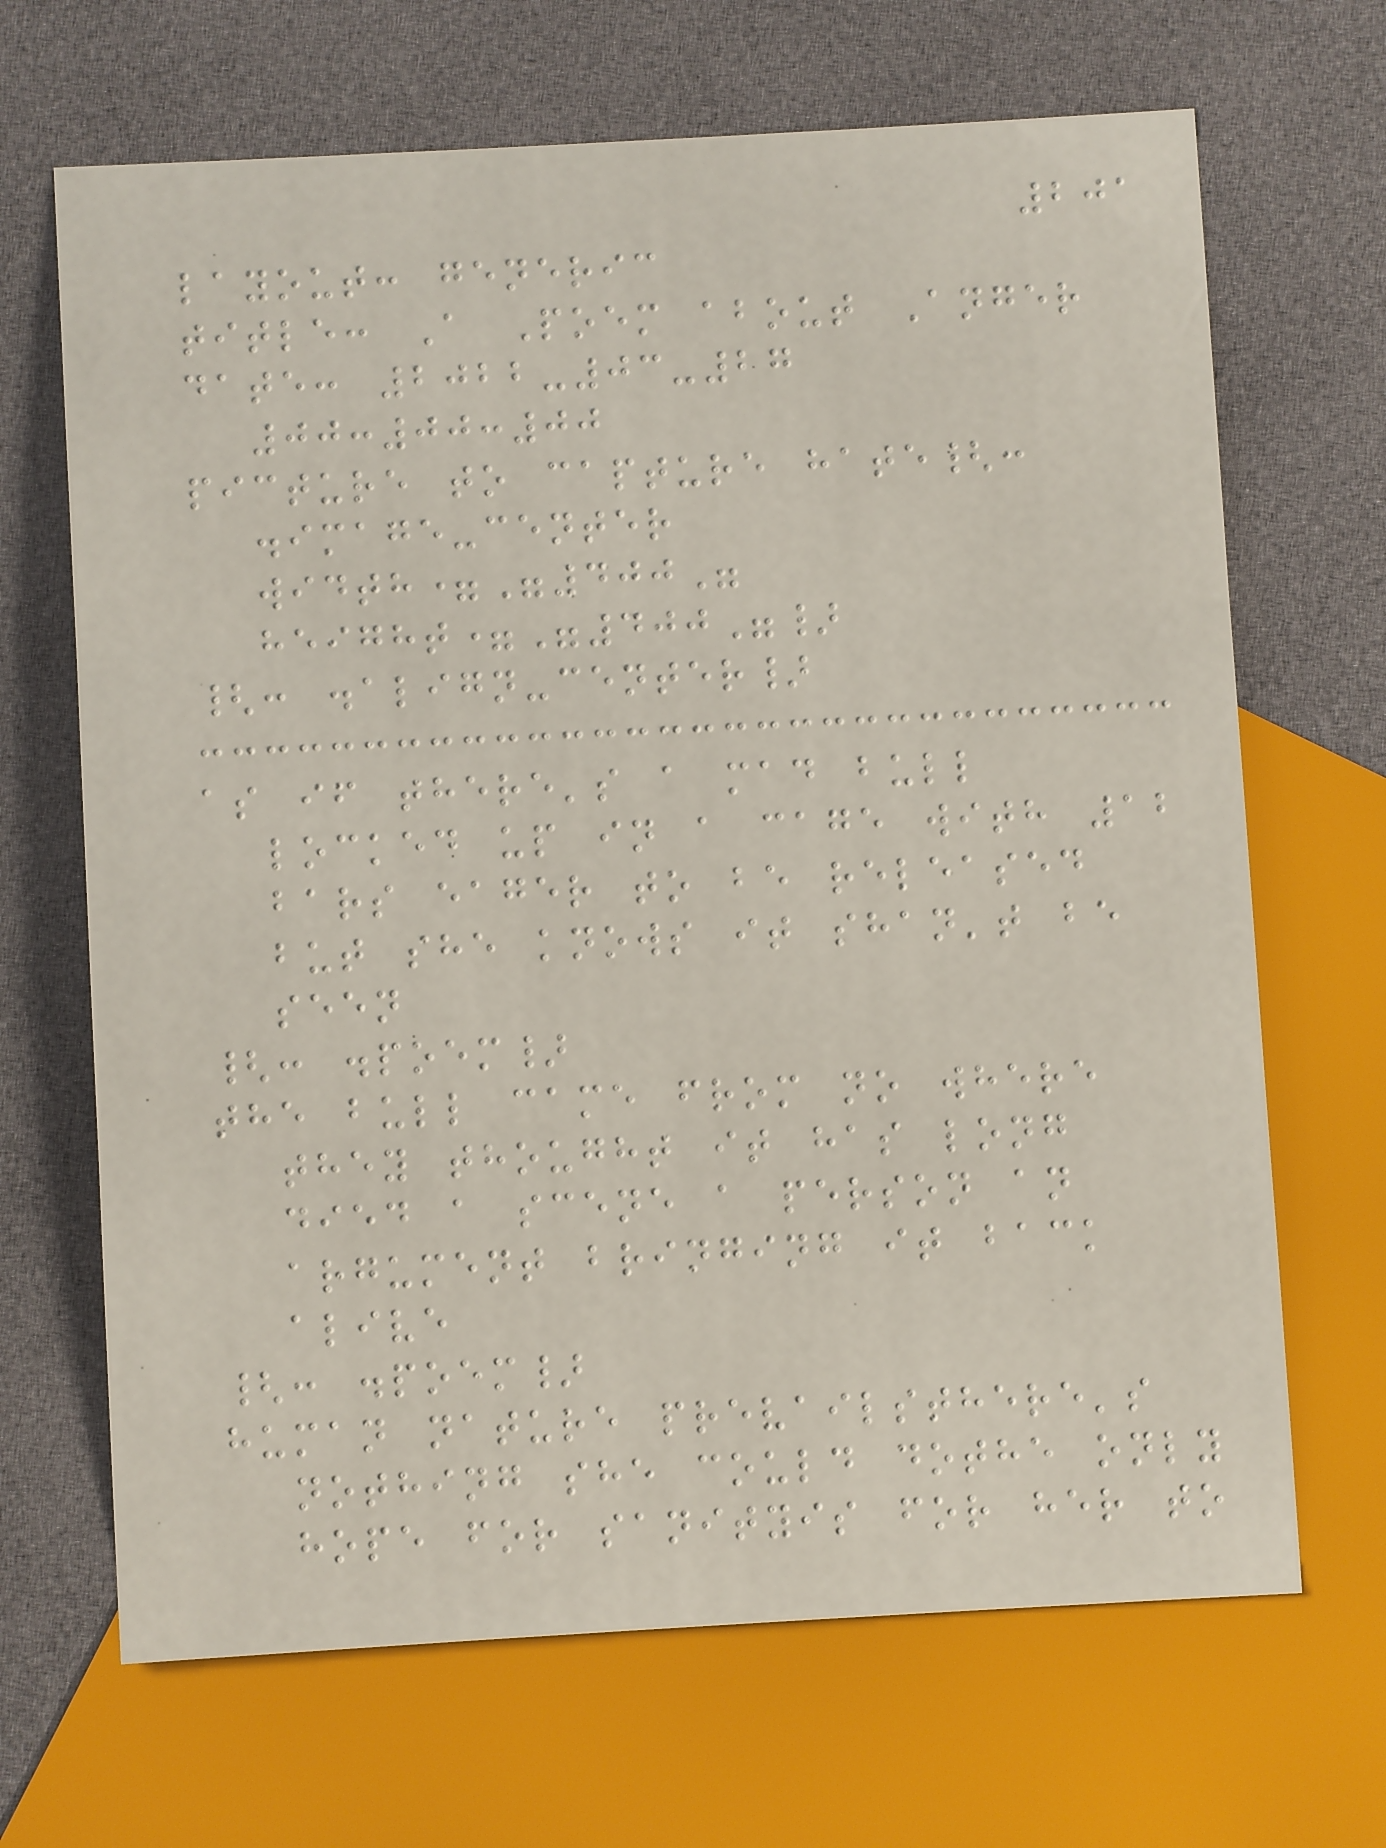201
layout: generic
title: A Poem about Anger
date: 2022-03-27
00:00:00
picture to capture hate{:
.image-center
width="400"
height="400"}
{: .align-center}
as if there's a mad bull
locked up in a cage with 12
bars eager to be released
but she knows it shan't be
seen
{: .poem}
the bull came from no where
they thought it has long
died a scene a person an
argument bringing it back
alive
{: .poem}
human nature prevailsthere's
nothing she could dothe only
hope for sanityis for her to
